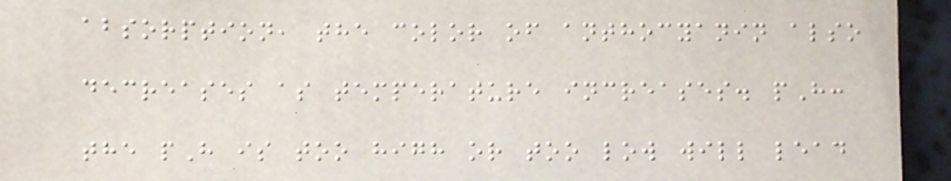absorption, the color of anthocyanin also
decreases as temperature increases. pH:
the pH is too high or too low will lead
